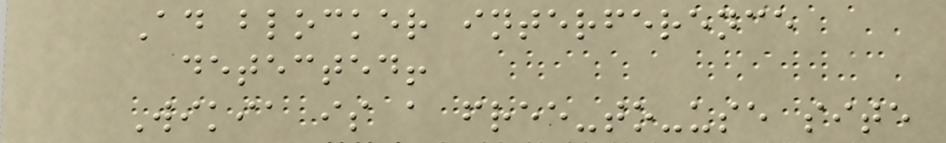Ad blocker interference
detected!
Wikia is a free-to-use site
